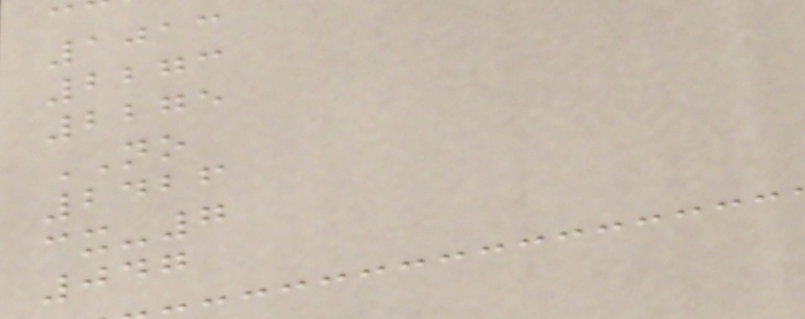1013
2273
2275
NO
2426
cx-7
047
